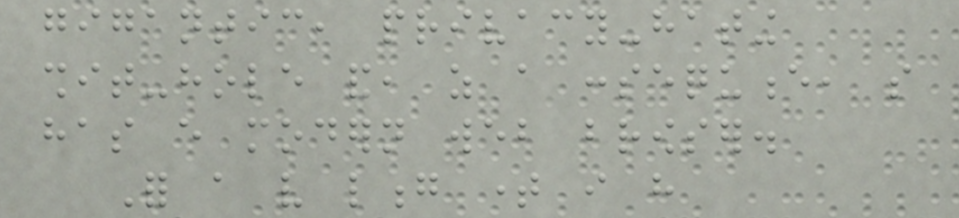gigantic, privacy-hating
shit-hole and, as a consequence, so
has every modern web browser.
For a very long time i have
